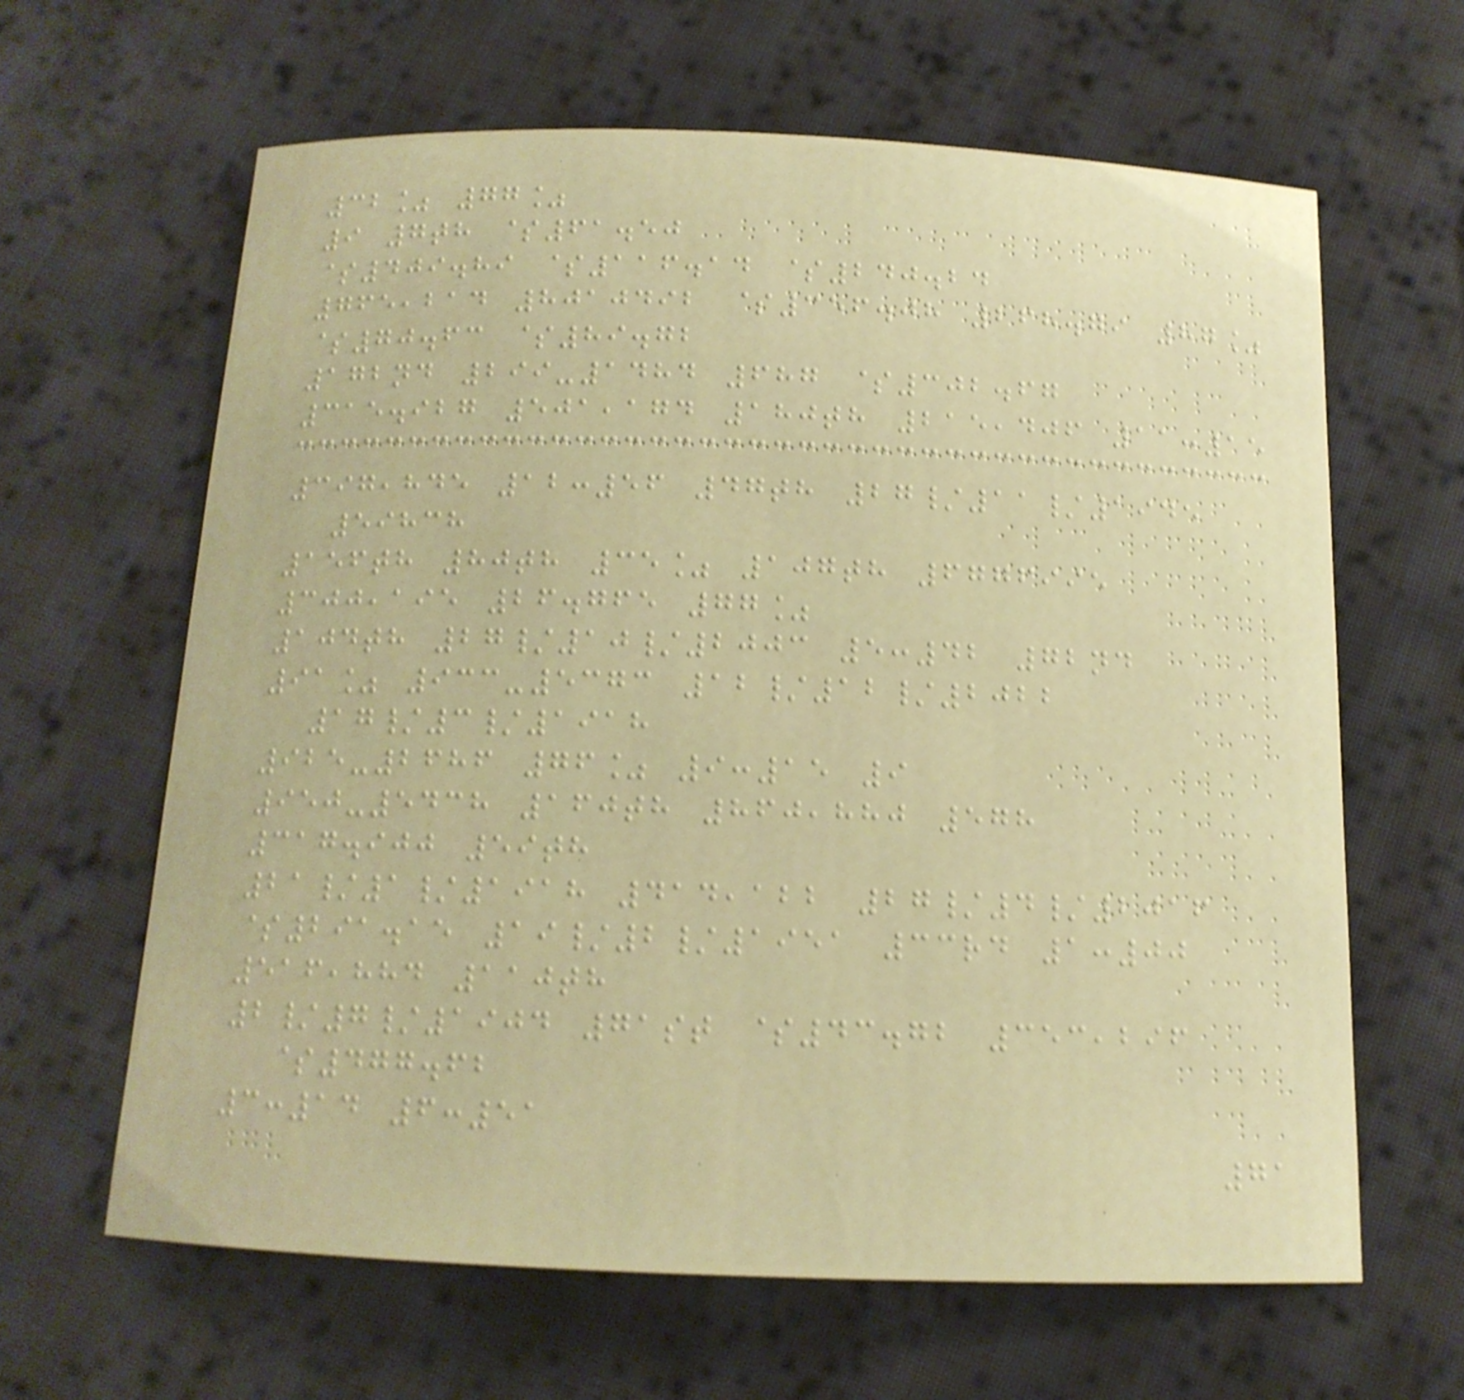32% 77%
9 7th $61.50
$409.89 $116.14 $240.24
765,214 8010492 $356.08 268.79 87%
$70.63 $89.72
172nd 299-1484 687 $302.67
315.927 501,174 180th 215,406 11:15
397,845 12:56 47th 27/11/1945
59838
156th 80th 35% 107th 6776995
300,195 26.765 77%
104th 27/10/2003 5:42 72nd
91% 933-5373 12/12/2022
17/3/1918
925-2686 76% 9:15 9
950-5438 160th 860,880 578
317.900 59th
21/1/1918 414,122 27/4/2016
$291.15 19/2/1951 33rd 1:00
516,884 110th
2/7/1904 71st $43.72 353,296
$477.62
3:14 6:51
71
